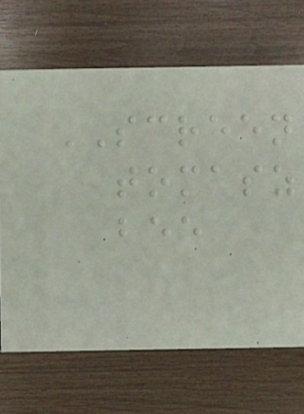SCREEN
tomasz
bee
